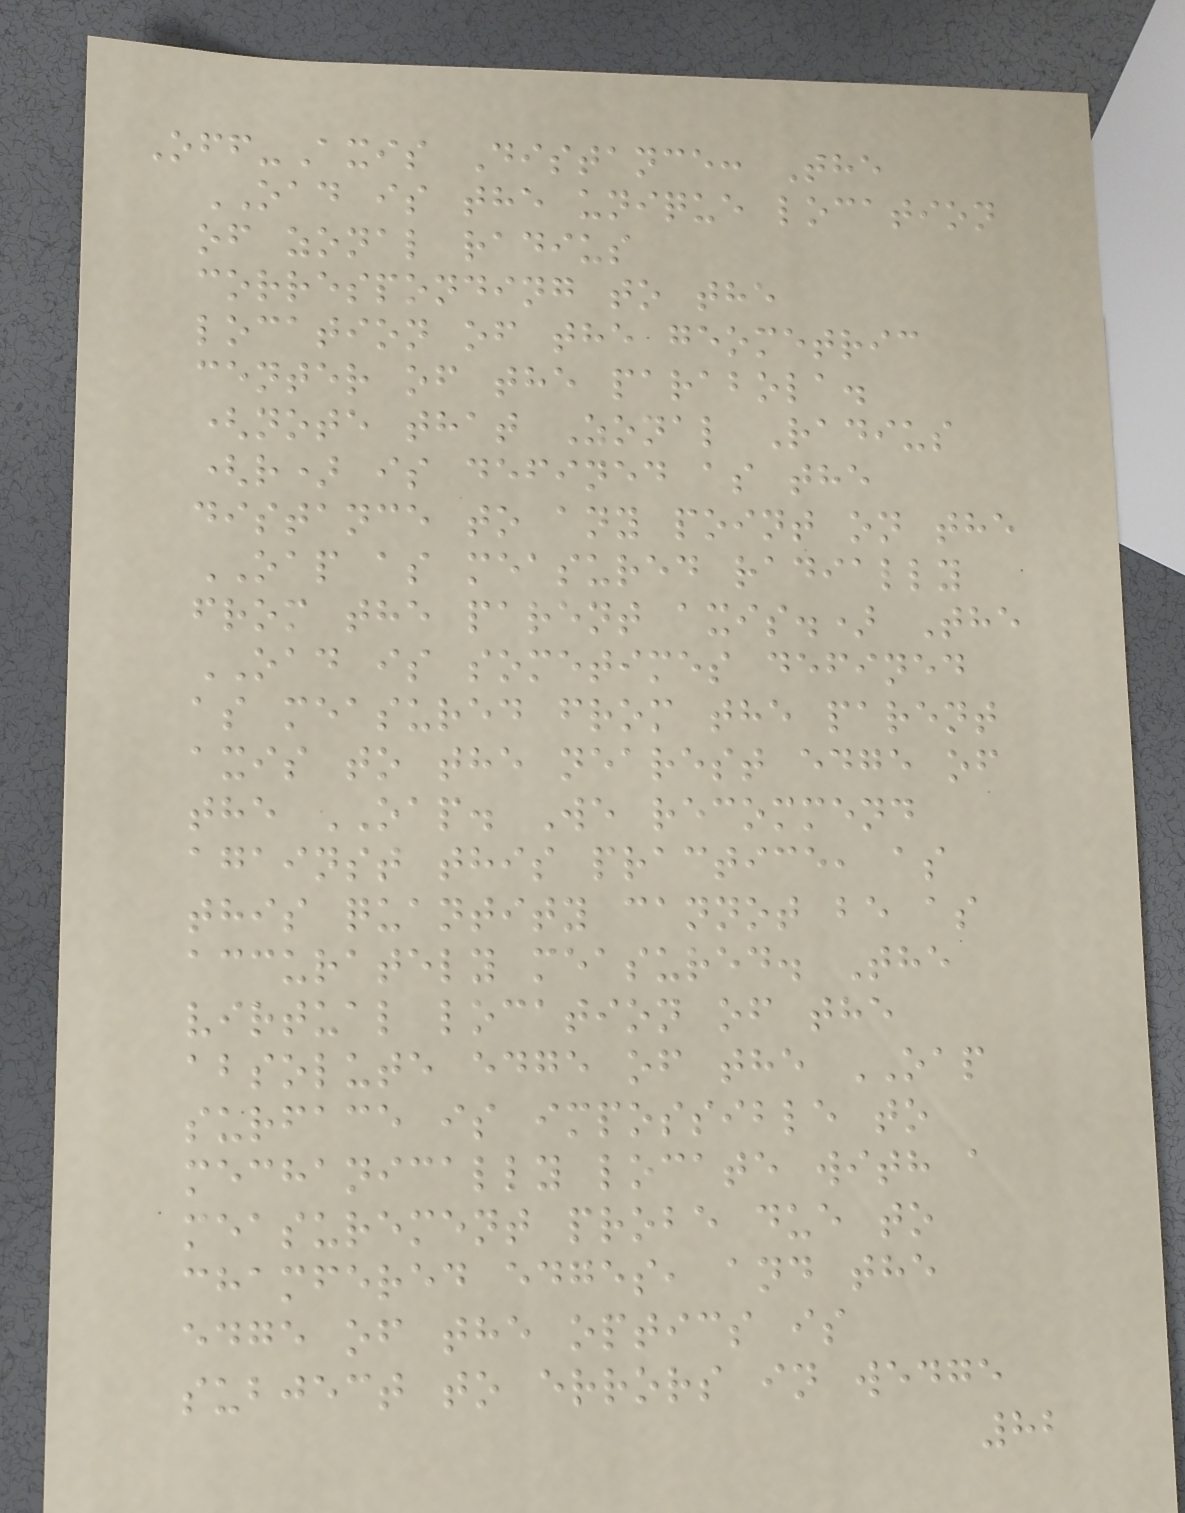Off-Axis Distance: The
OAD is the unique location
of zonal radius
corresponding to the
location of the geometric
center of the parabola.
(note that Zonal Radius
(r) is defined as the
distance to any point on the
OAP as measured radially
from the parent axis.) The
OAD is sometimes defined
as measured from the parent
axis to the nearest edge of
the OAP. We recommend
against this practice, as
this quantity cannot be as
accurately measured. The
virtual location of the
absolute edge of the OAP
surface is impossible to
mechanically locate with a
measurement probe due to
chamfered edges, and the
edge of the optics is
subject to errors in wedge
82
